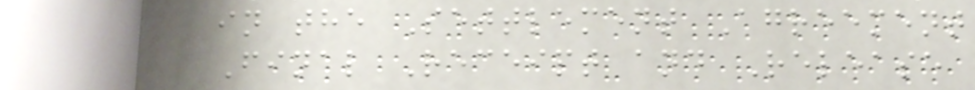in the Settlement Agreement
Final Receipt and Release
